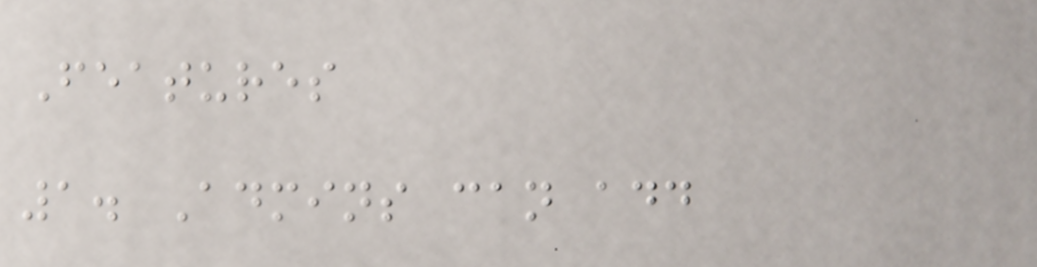Features
1. Admins can add
